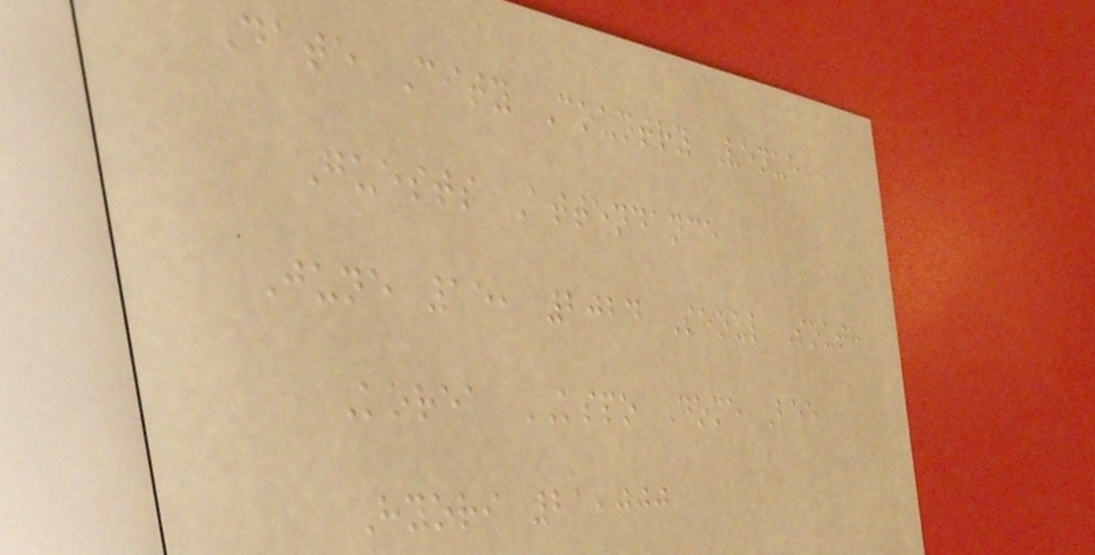Date City Country Venue
Guests Attendance
June 15, 2024 Seoul South
Korea KSPO Dome Lee
Hyori 21,000
